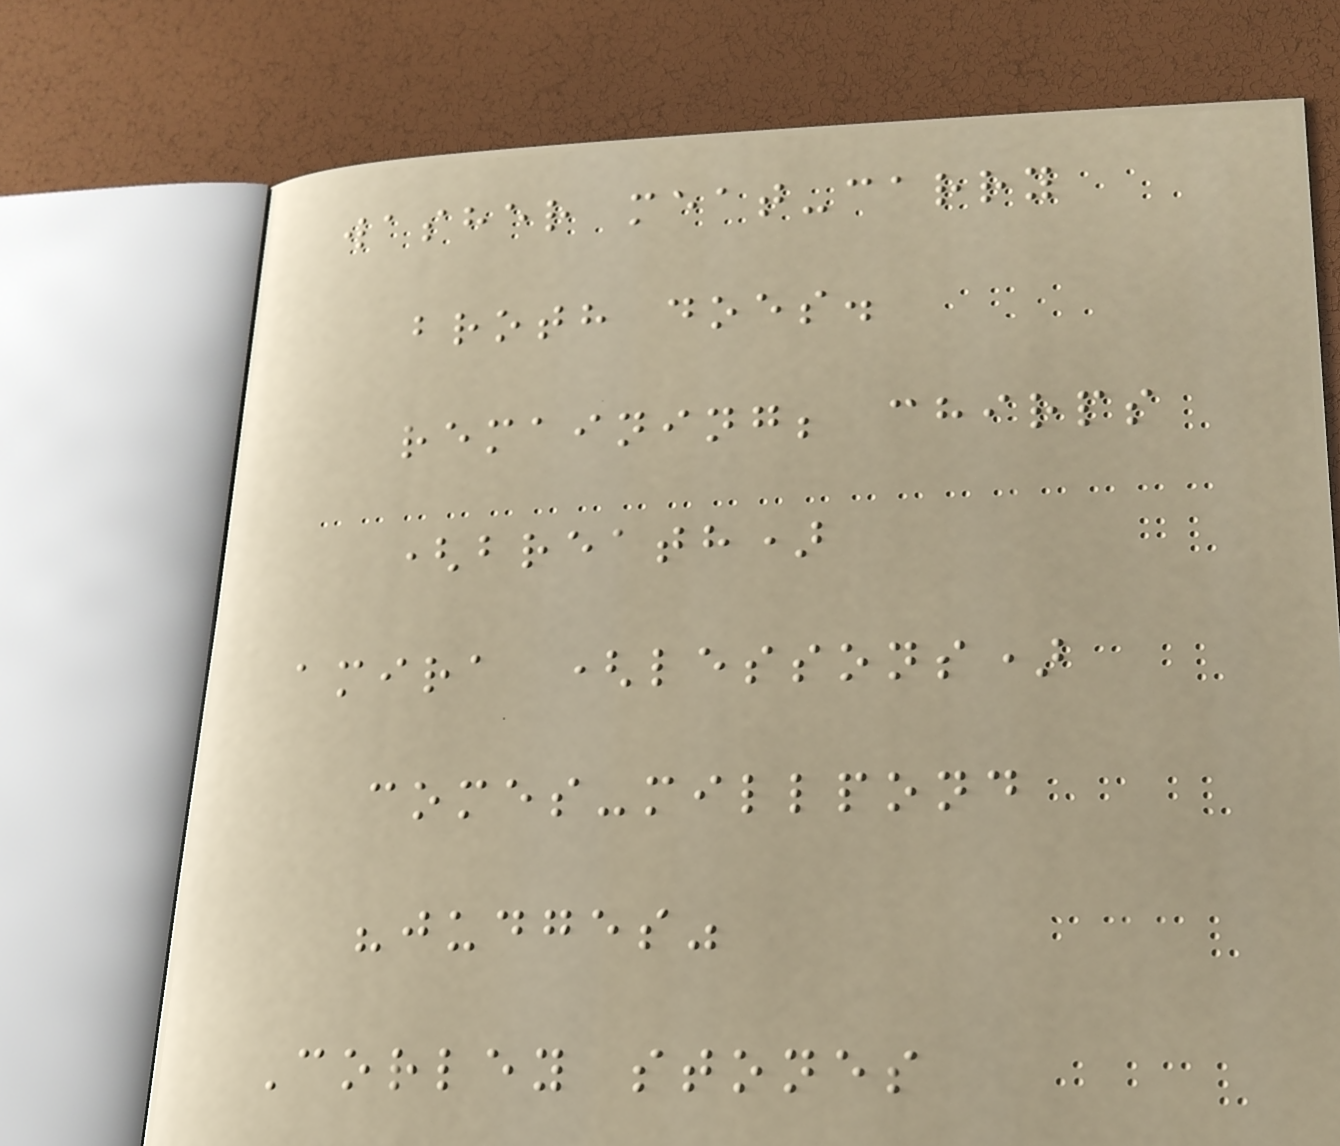washer meat-carry
broth does.
remaining; chirps
(breath)
amira (lessons)
comes-millpond
"judges"
Corley stones
